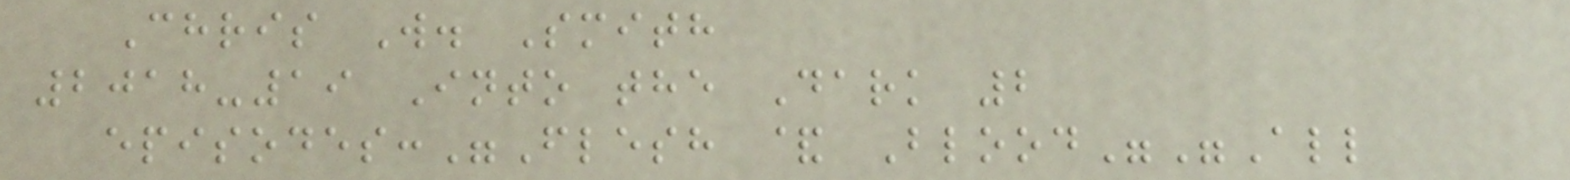Chris W. Smith
2018-19 Into the Dark 2
episodes:"Flesh & Blood""All
